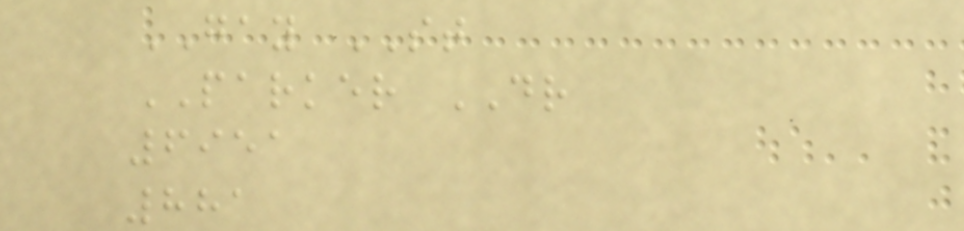GAY ST
PARKER DR
6951
881
